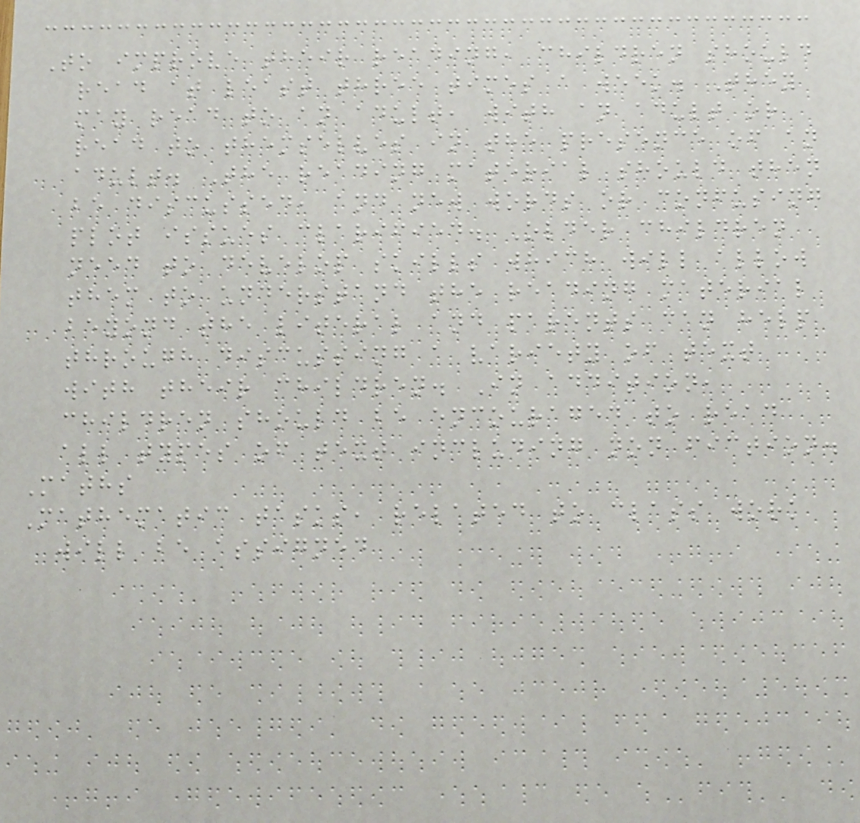To improve their reading, children should
read at least three times a week. They
may read to an adult, with an adult or
read to themselves in the presence of an
adult. The reading material should then
be discussed, and new words or confusing
plot issues clarified. Older children
need to develop skills which will allow
them to understand the reading material
beyond the literal and parents can help
through discussing a variety of text
with their children. In addition,
children should be encouraged to read
all types of text including non fiction.
Maths
Mathematic tasks, related to class work
will be assigned
